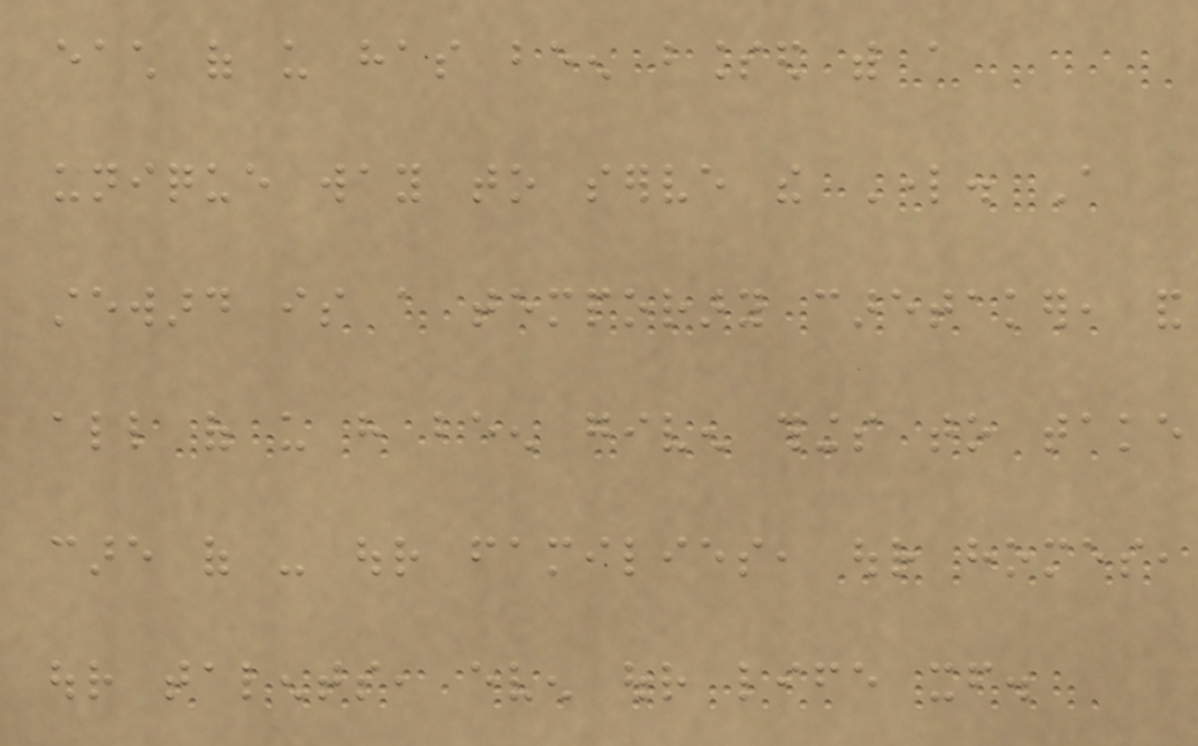each of us has been blessed with a
unique way to serve the Lord. A
steward is a temporary caretaker, and
all of us have been given things to take
care of - our families, our homes,
our talents, even our life itself.
